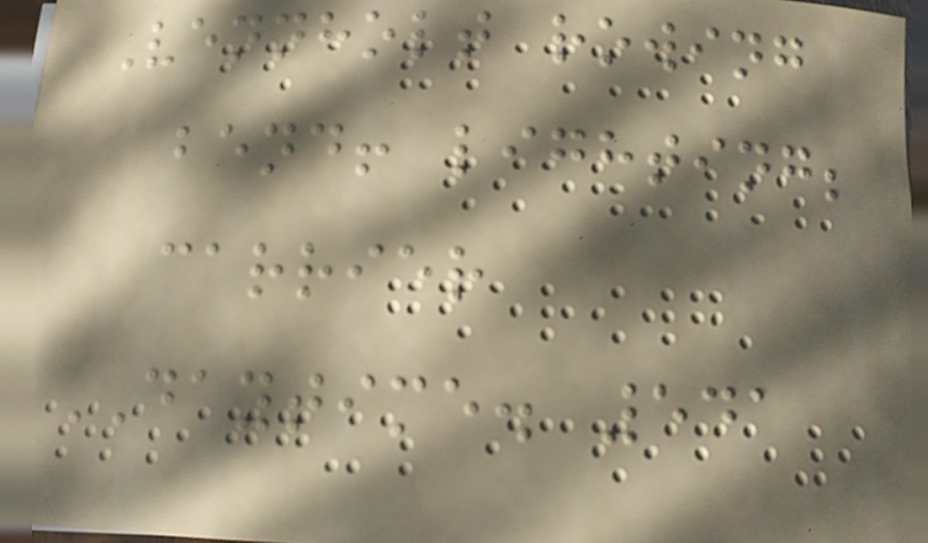Vennholt rowing
bend! lighting;
carrier
DAYTIME. 541
